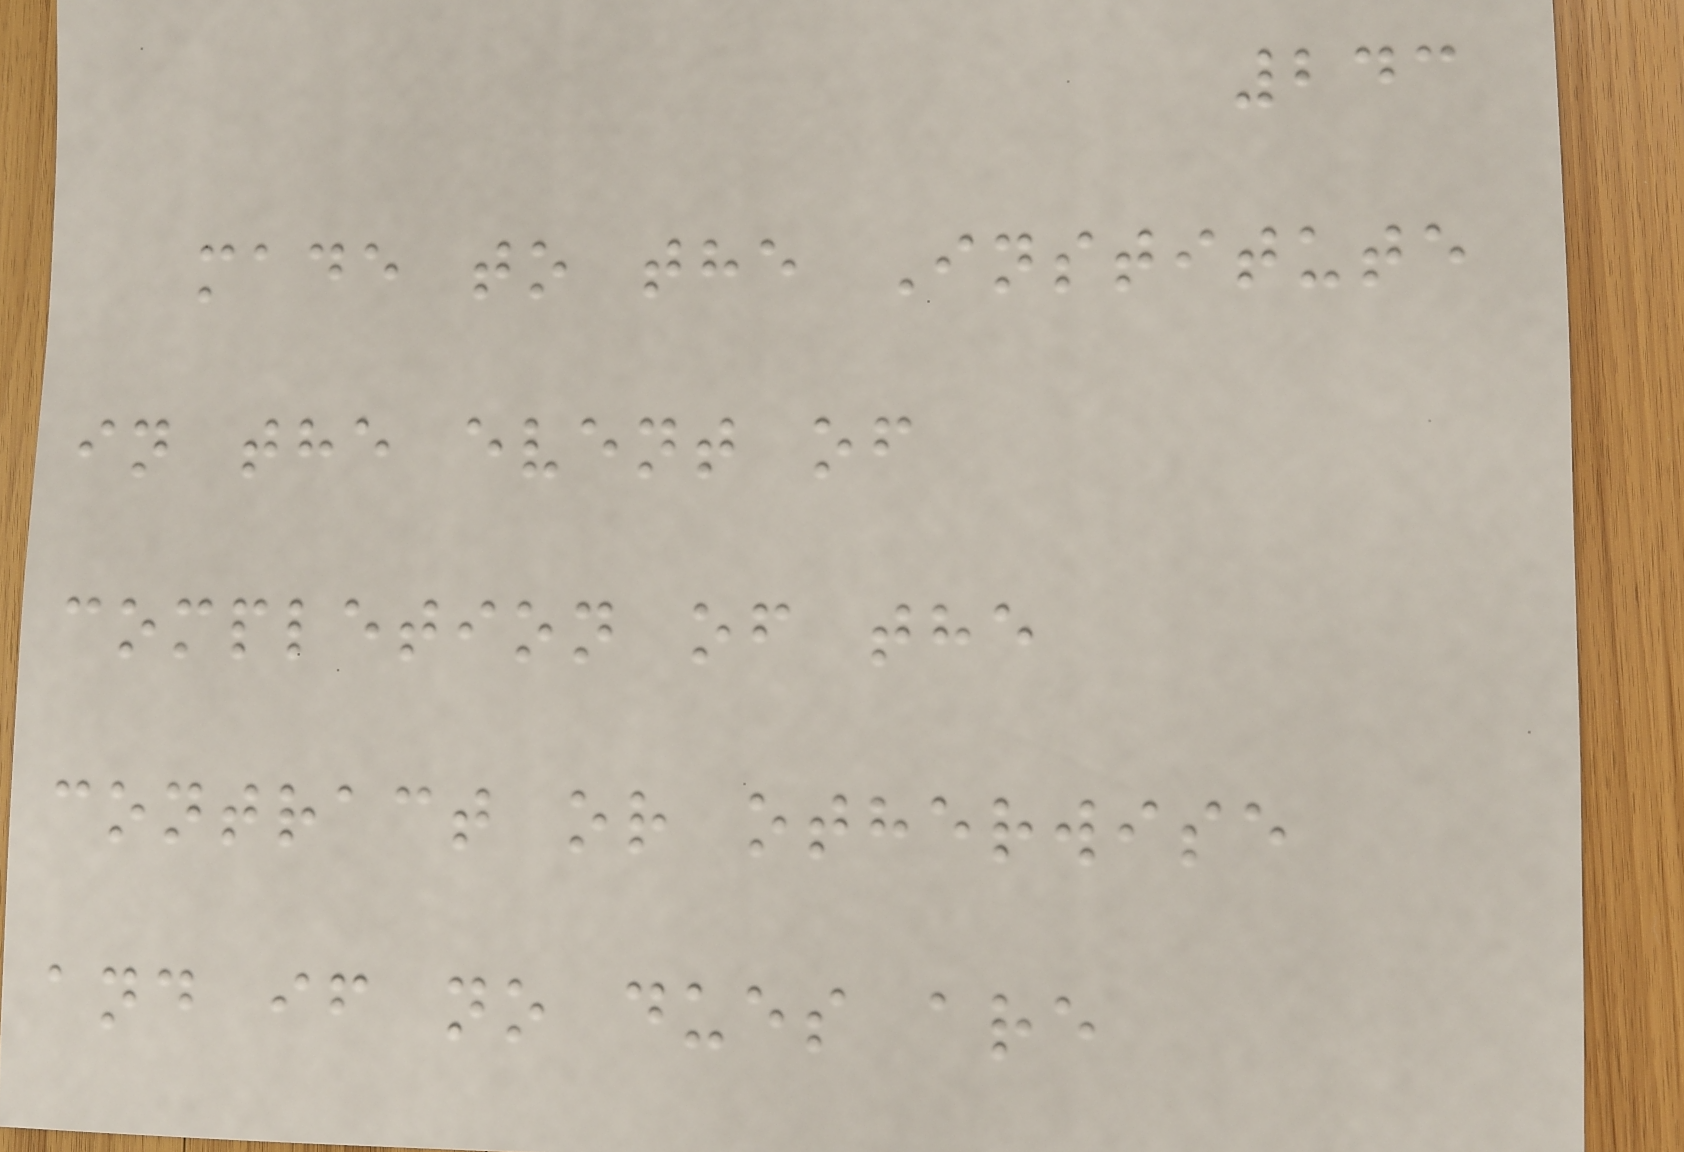243
made to the Institute
in the event of
completion of the
contract or otherwise
and if no dues are
